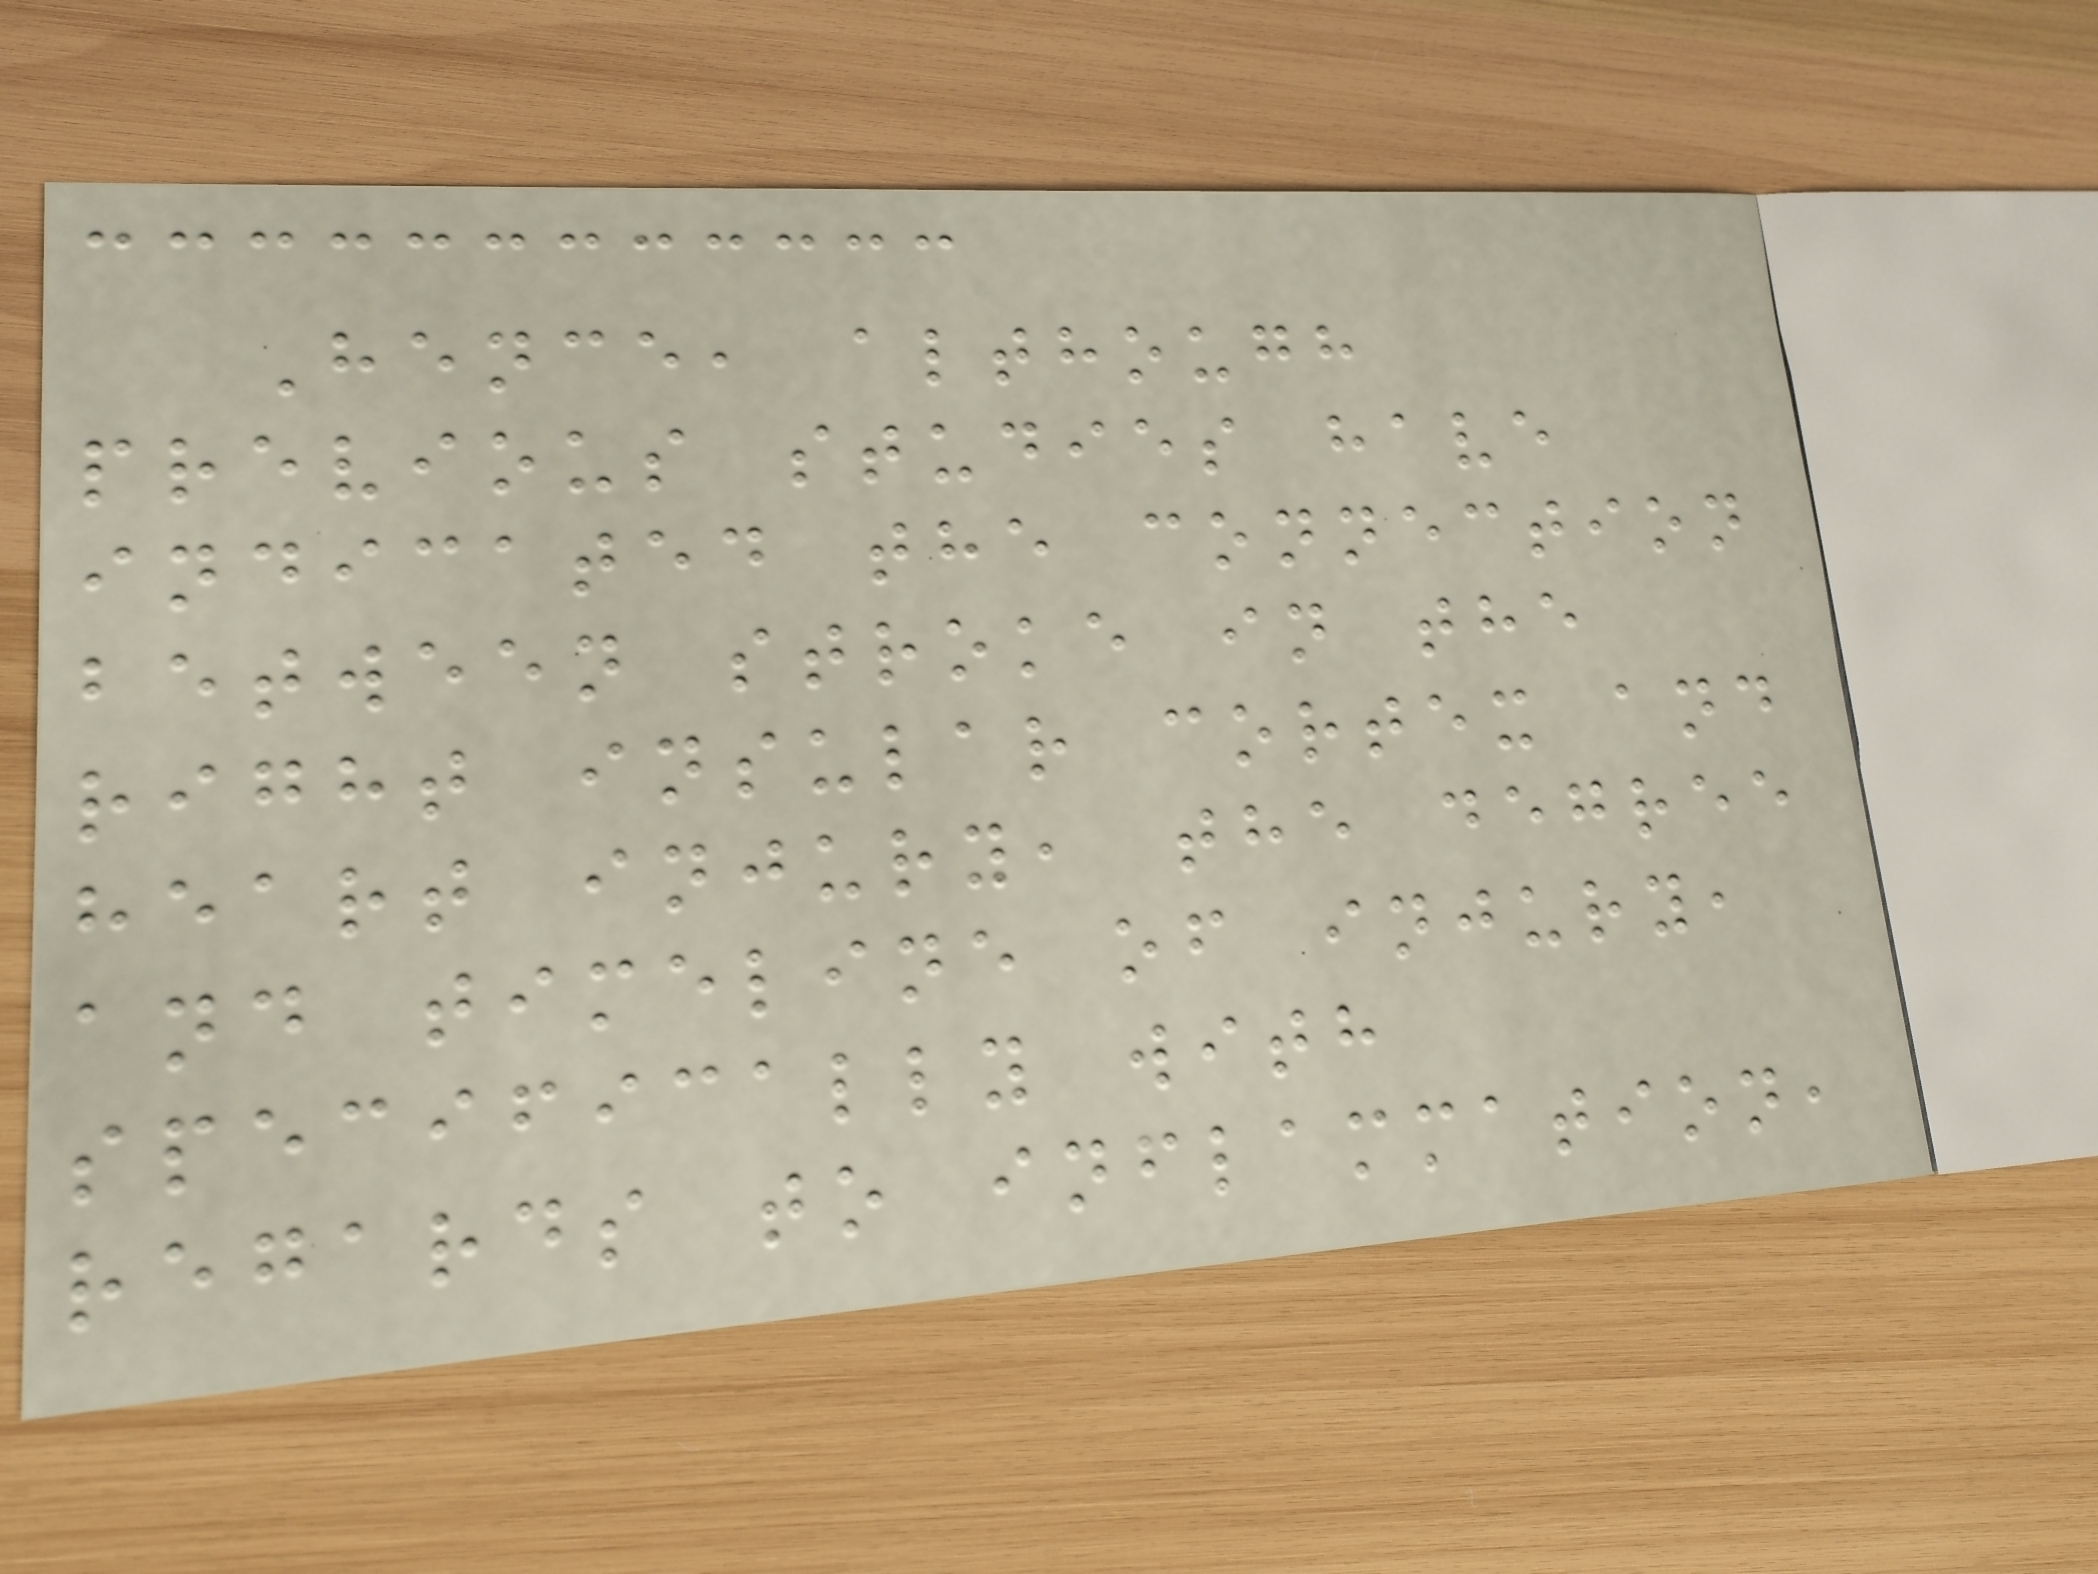Hence, although
previous studies have
indicated the connection
between stroke in the
right insular cortex and
heart injury, the degree
and timeline of injury,
specifically with
regards to inflammation,
